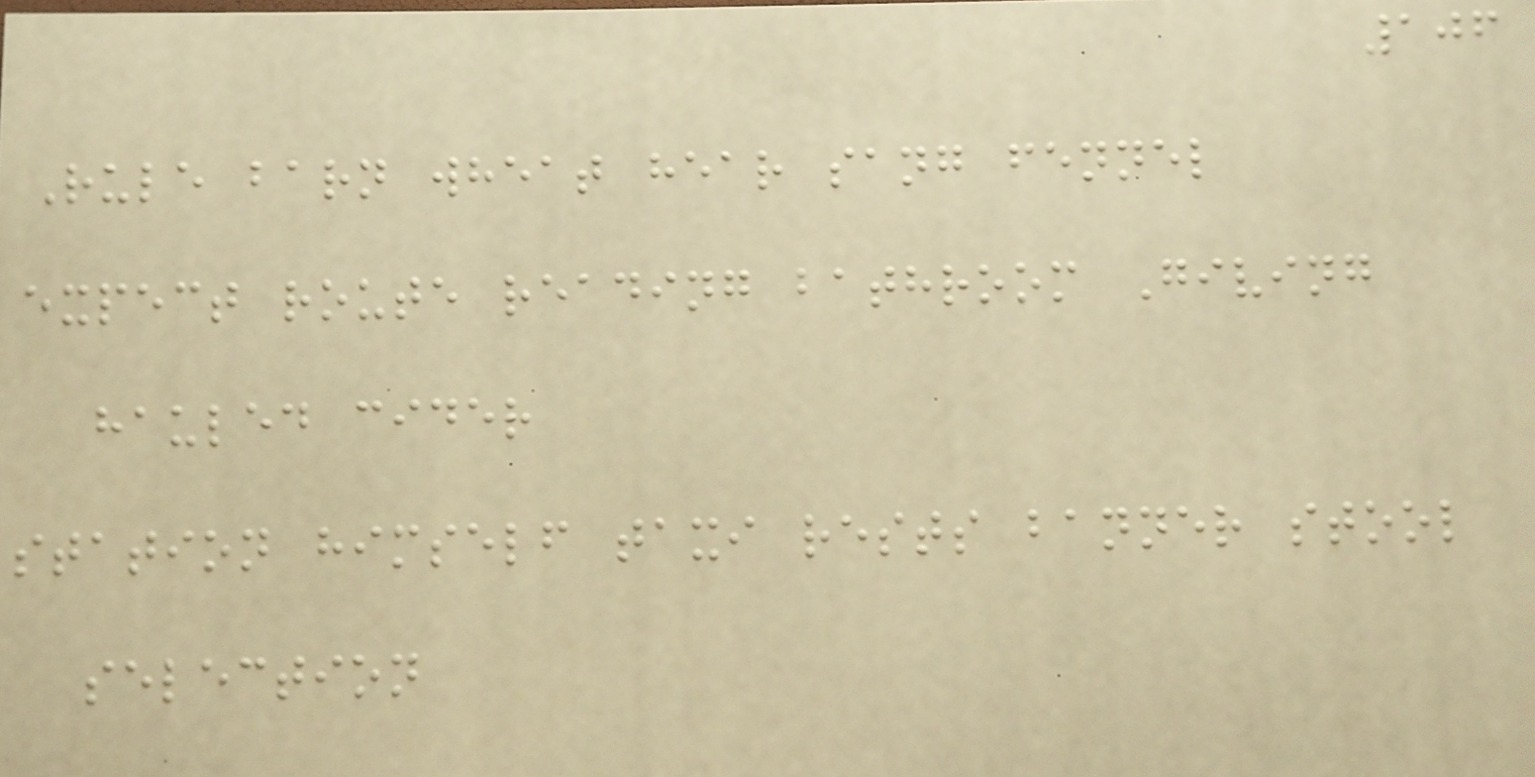106
Rule barn wheat hear sang fennel
expect route reading bathroom Giving
hauled cider
station himself taxi rests banner stool
selection
